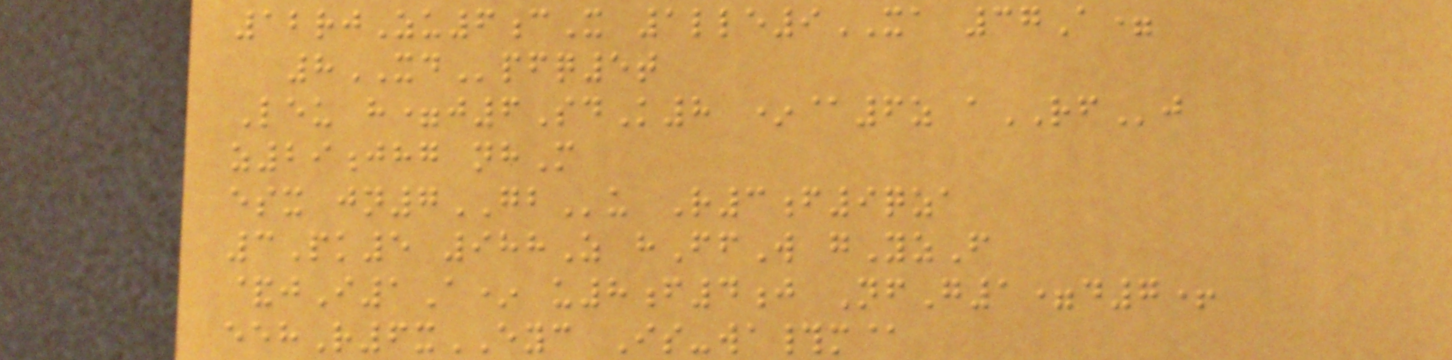12rjZu6cX 1lle9XA 37A=
8XDpfq5t
Leu h=j6SdK8 *@6z aRFj
z29jhg nhM
esx jn7GBu R3f9qza
3Pk5 988Z hFfW gYzF
&jI1A* u8f4j NfG1=d7+
eehR6xEYC Is-wa#m@
